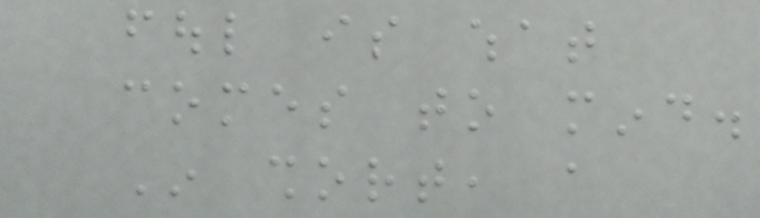foul is what
comes to mind.
In short, a
